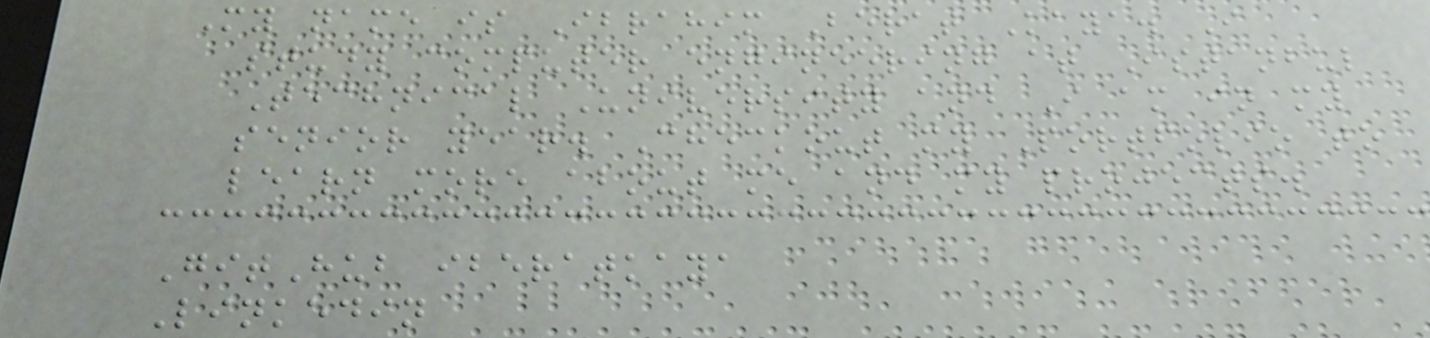My name is Ibrahim Berat Kaya. I
study computer engineering at Istanbul
Technical University and I am in my
senior year. Checkout my Portfolio to
learn more about me and my projects.
GitHub iberatkaya
Linkedin
